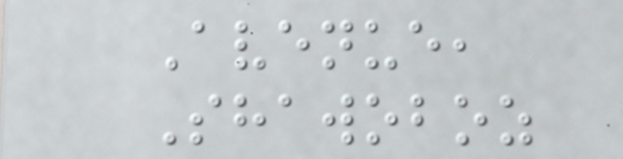Avenue,
Shawoboz
